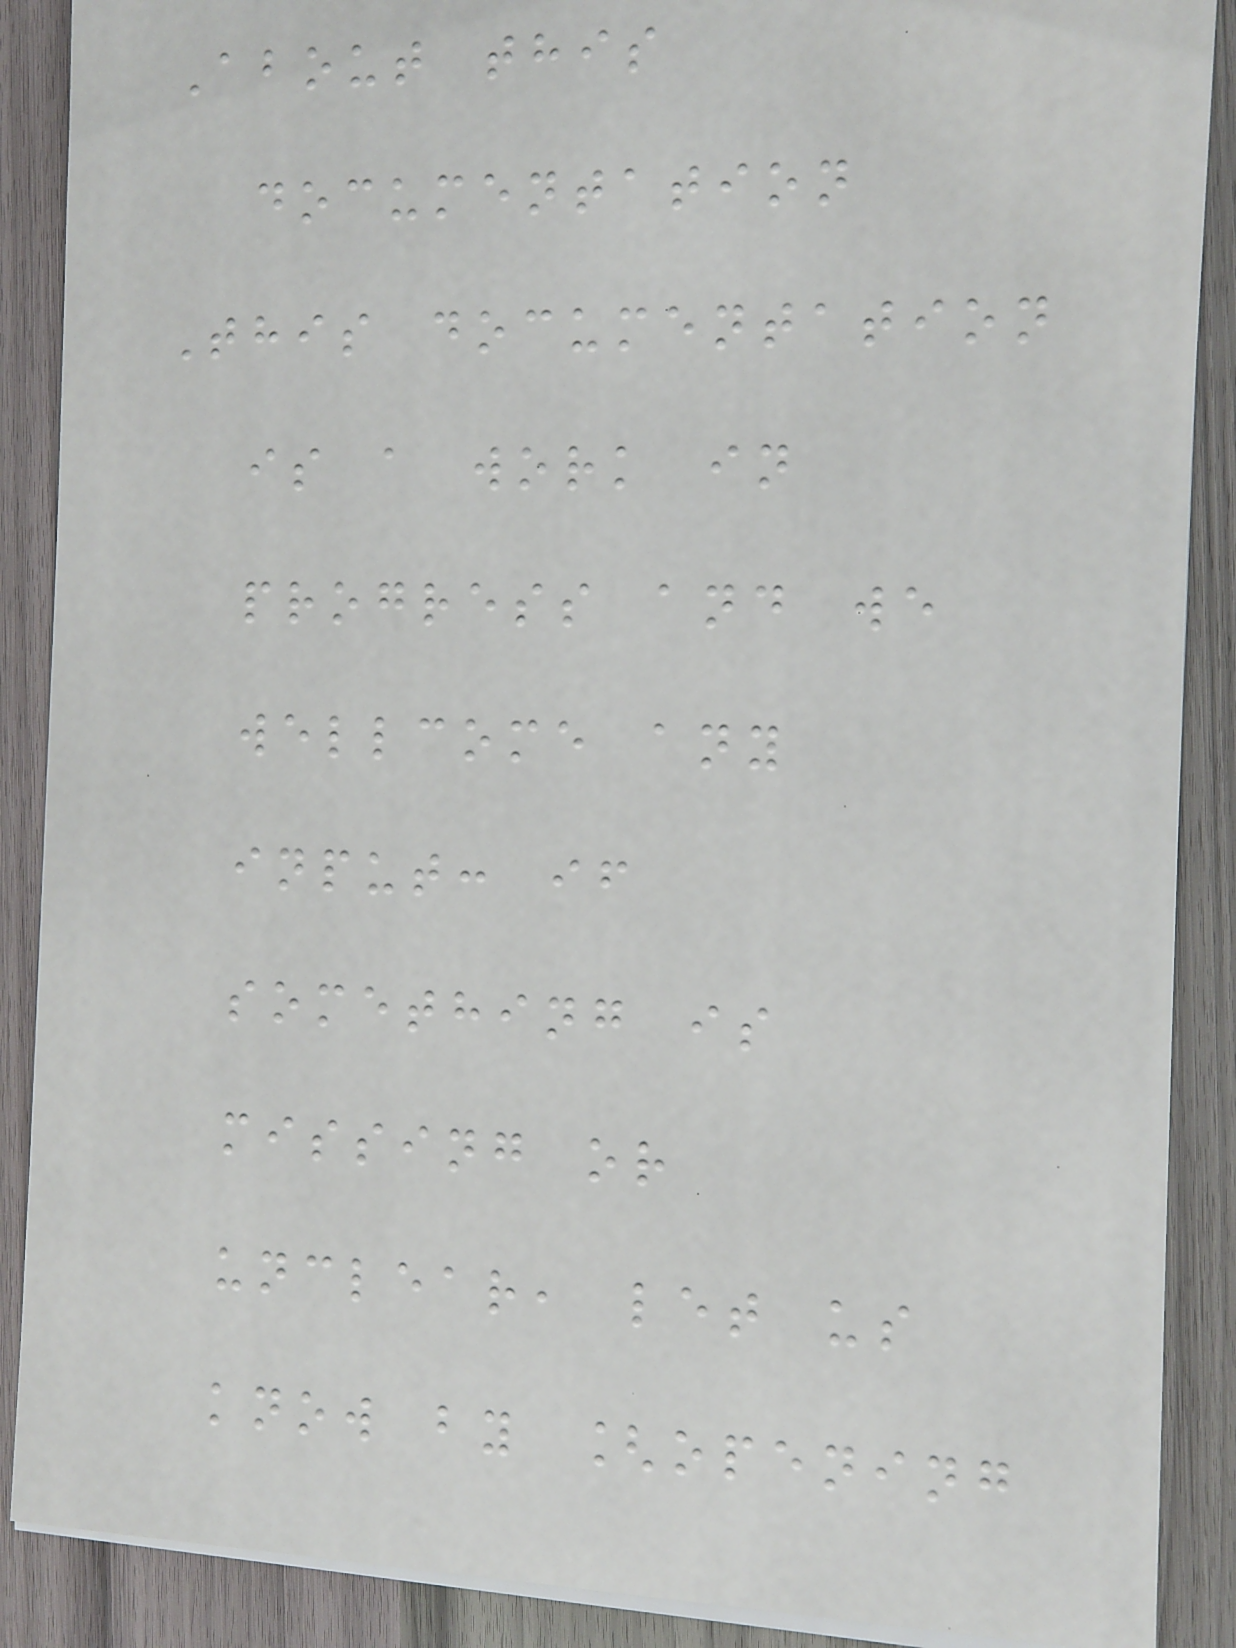About this
documentation
This documentation
is a work in
progress and we
wellcome any
input: if
something is
missing or
unclear, let us
know by [opening
